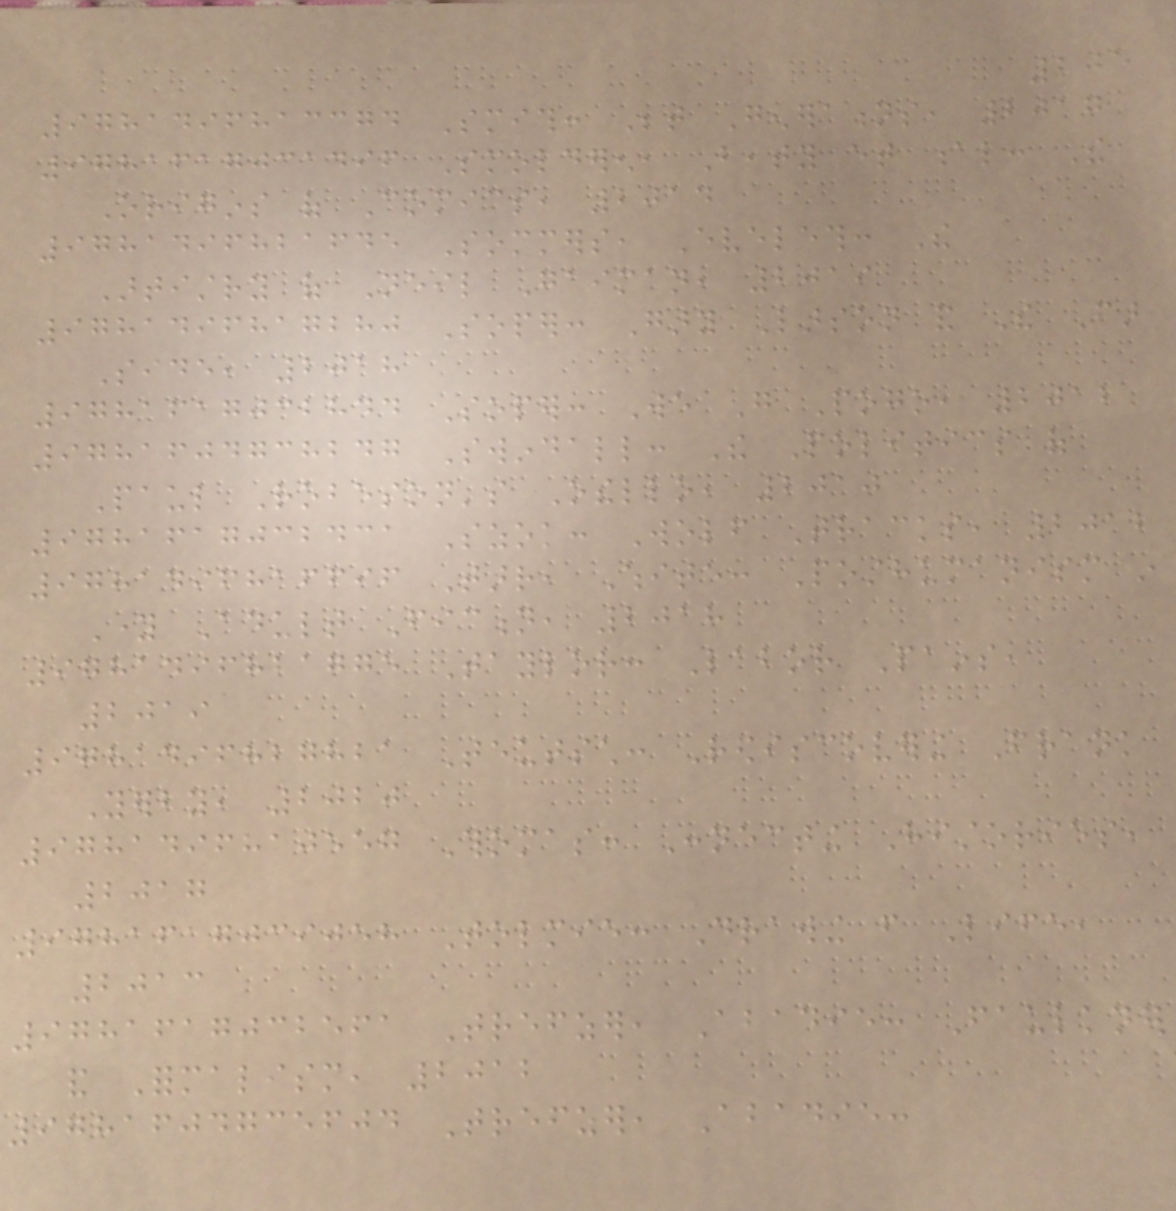205
9781496813374 Smith: Between Generations, 2017
9781617031496 Smolderen, Beaty et al: The
Origins of Comics, 2014
9781496821645 Sommers, Eveleth: The
Artistry of Neil Gaiman, 2019
9781496817280 Soper: Gary Larson and The Far
Side, 2018
9781617032844 Soper: We Go Pogo, 2012
9781604738247 Swindall: The Politics of
Paul Robeson's Othello, 2010
9781617032431 Szok: Wolf Tracks, 2012
9781496816696 Tarr, White: Posthumanism in
Young Adult Fiction, 2018
9781496821775 Taylor: Labor Pains,
2019
9781496827821 Teutsch: Rediscovering Frank
Yerby, 2020
9781496810557 Thomas: Connecting Histories,
2017
9781617039058 Tolmie: Drawing from Life,
2013
9781617032561 Trefzer, Abadie: Faulkner
and Formalism, 2012
9781604735604 Trefzer, Abadie:
